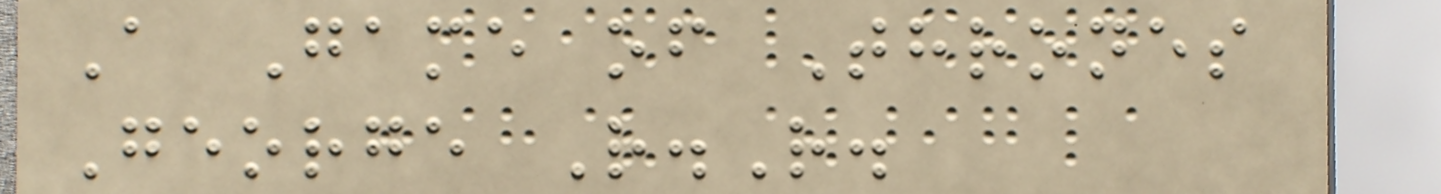A Game of Thrones
George R.R.
